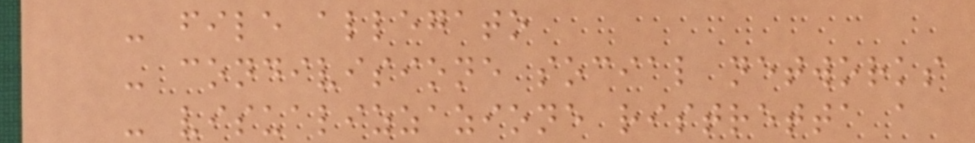- file allegato
- condivisione social networks
- visualizzazione ristretta a
